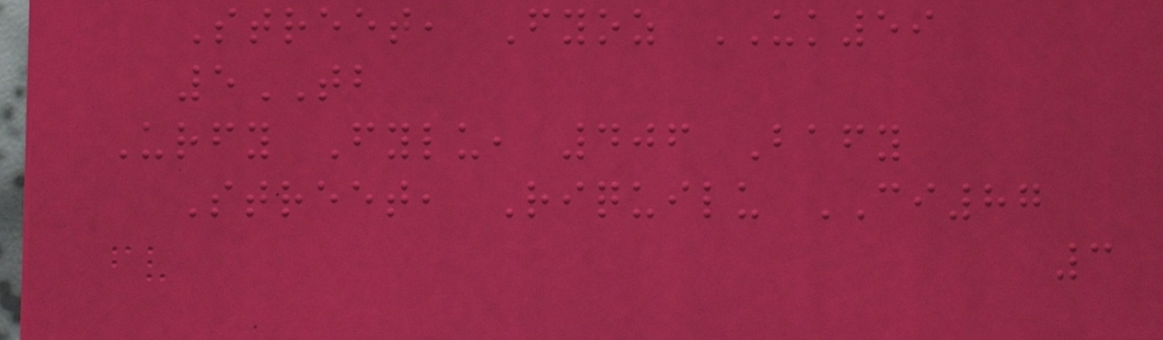Street, Fyoz UK59
5TB
Urfy Fylu, 406 Bafy
Street, Riquilu CI87
3
